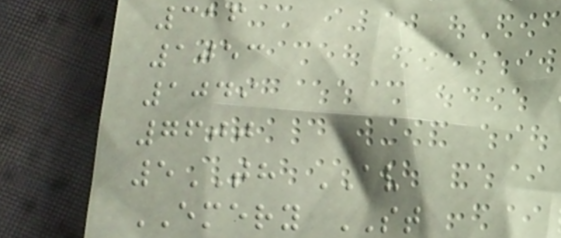316
1053
1049
7600
5TH AV
EMERY ST
